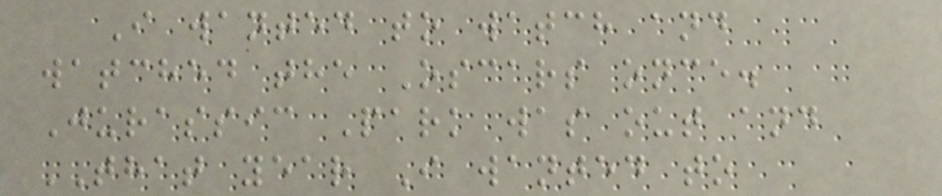I wanted to watch and
watched the Oscars once.
Jurassic Park was out and
THAT year I wanted to
